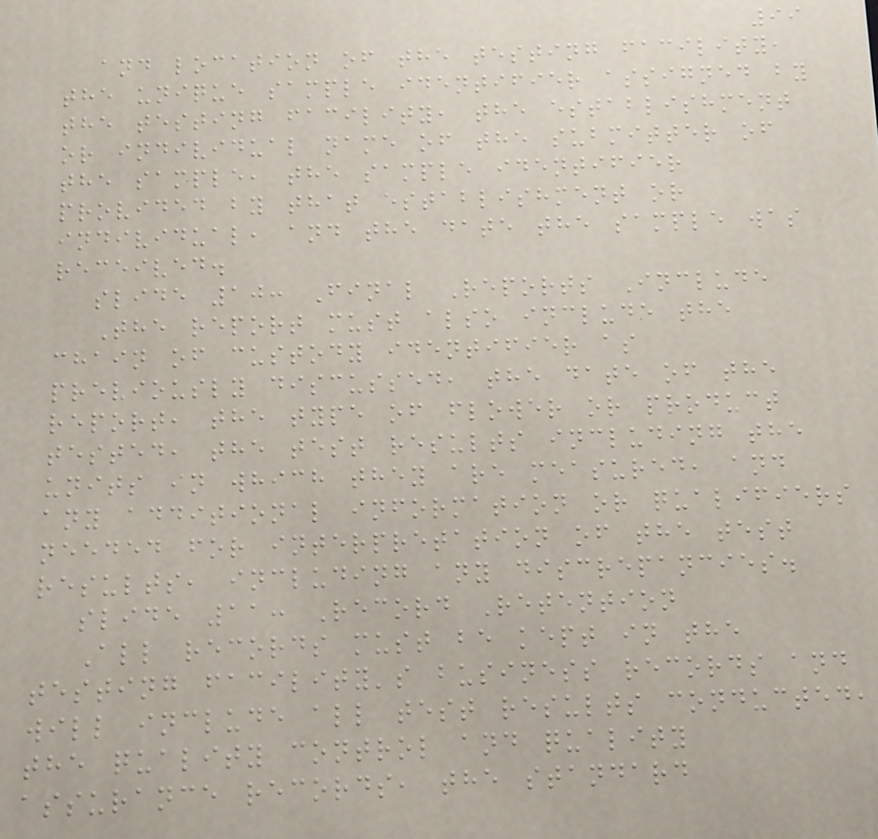99
and location of the testing facility,
the unique sample identifier assigned by
the testing facility, the establishment
or individual name of the submitter of
the sample, the sample identifier
provided by that establishment or
individual, and the date the sample was
received.
slide 10: Final Reports Include
The report must also include the
chain of custody identifier as
previously discussed, the date of the
report, the type of flower or product
tested, the test results including the
units in which they are measured, and
any additional information or qualifiers
needed for interpretation of the test
results, including any discrepancies.
slide 11: Record Retention
All records must be kept in the
testing facility's business records and
will include all test results conducted,
the quality control and quality
assurance records, the standard
